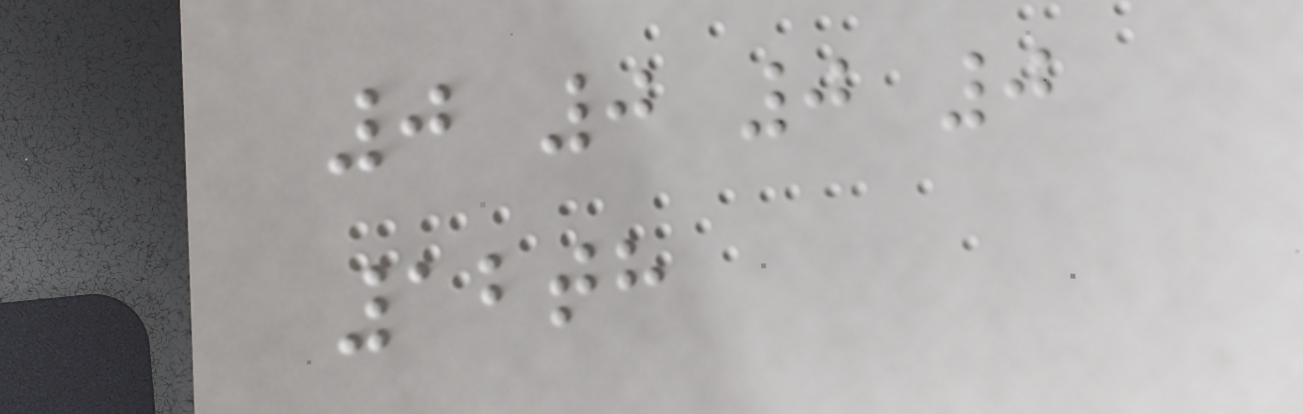0 0 0 0
12th
